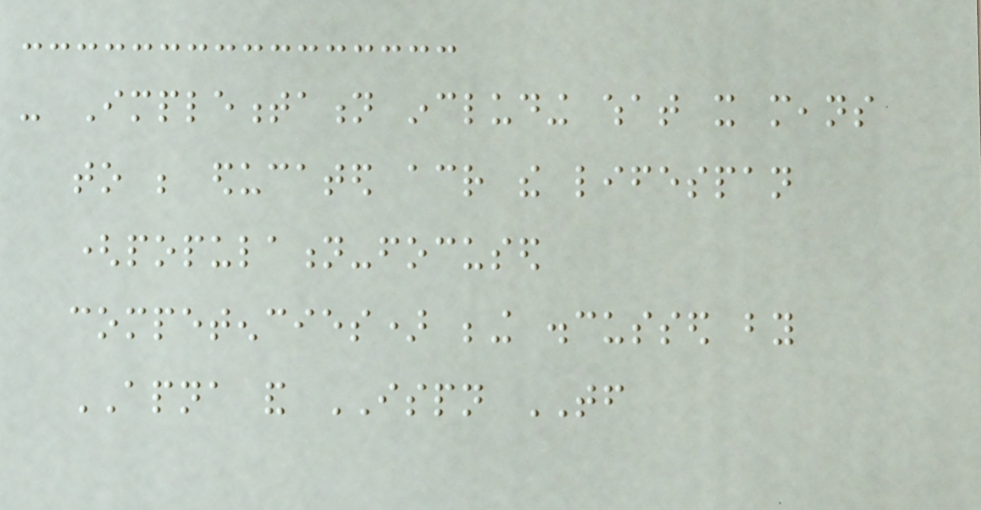- Implementation including what it means
to be educated across the lifespan
(population-focused
competencies) being discussed by
APNA and ISPN TF
